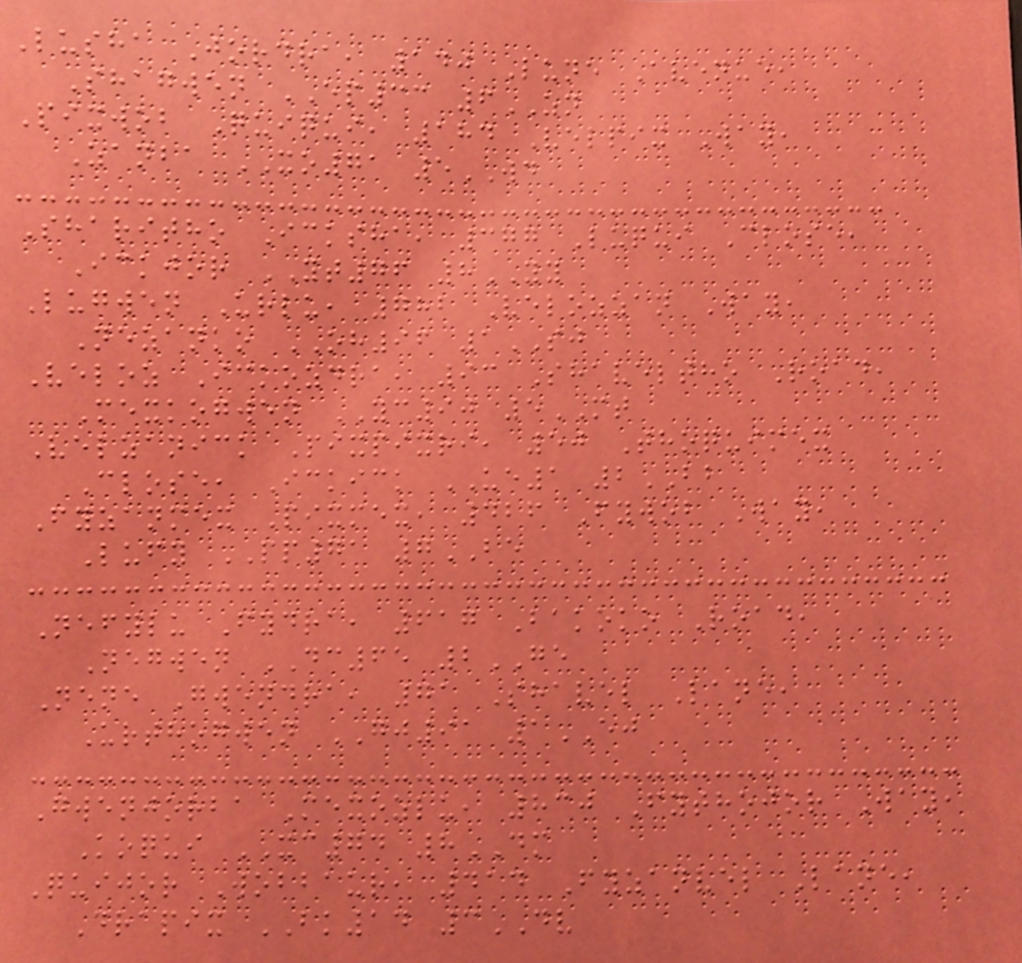Lusha Jordra, 140 Lune Avenue,
Shagwen EP33 6ZN
Pixwob Quiqui, 184 Velpix Way,
Zanba XO71 5WD
Sharitho Icksha, 377 Luqui Close,
Ickjor YT76 8YY
Lugwen Urlu, 782 Velozzan Way,
Nezanko OH96 1SJ
Veloz Ickozdra, 93 Shaveltho Road,
Mexkogwen YC90 5MT
Velzanick Pixpixri, 50 Thoquimex
Close, Ickick UE1 2BB
Fyzanmex Pixmex, 426 Fywob Way,
Lufy PP71 7BE
Nefylu Fydra, 617 Bakoko Road,
Negwen DC65 2GE
Nene Gwendra, 71 Shavel Lane,
Urthogwen GJ91 1EJ
Gwenjorba Mexozlu, 830 Fythojor Way,
Koqui XC74 8DM
Quijor Wobbaur, 414 Fyzanvel Lane,
Drapix BK14 3DV
